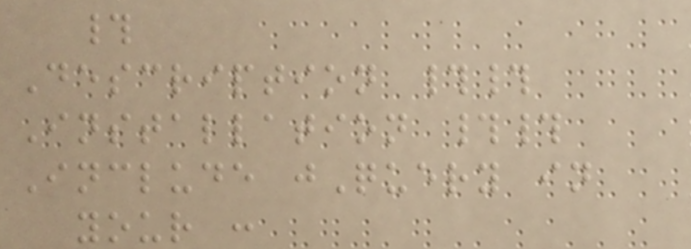#
Description ##
Installation ##
Include jQuery in
your :
